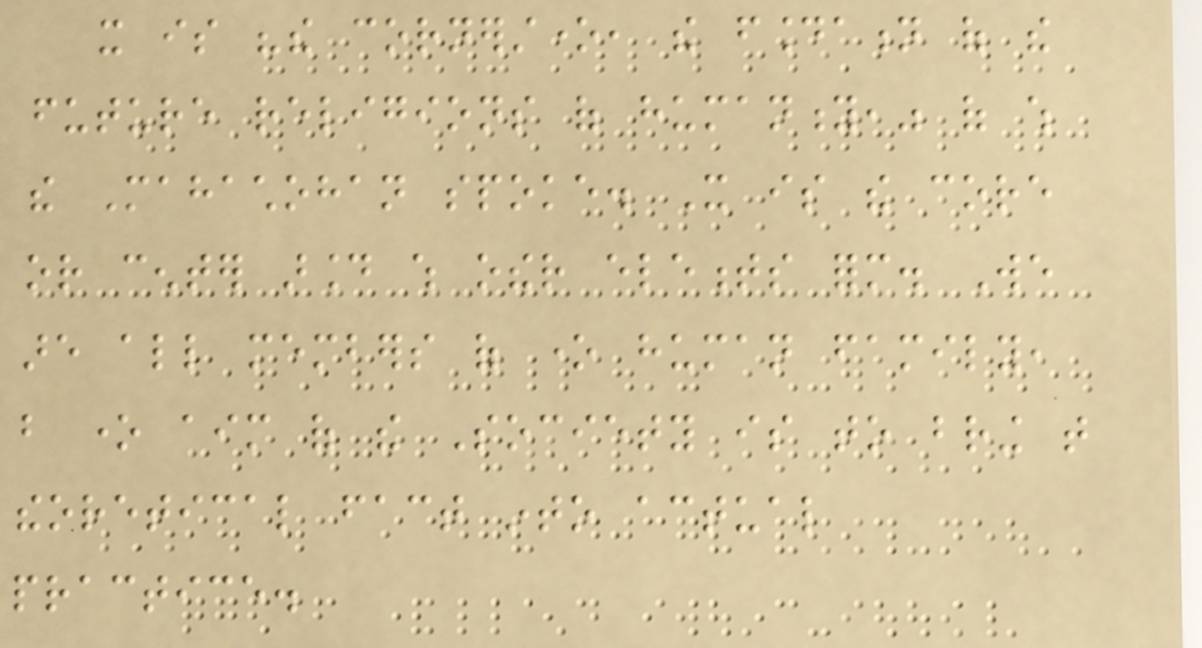it is "the cornerstone, the foundation of the
future religions of humanity," of which
the Mahachohan spoke. It is the core
or center around which other elements form. We
are all members of one human family,
but one aim of the Society is to bring that
theoretical fact into actual
practice.
